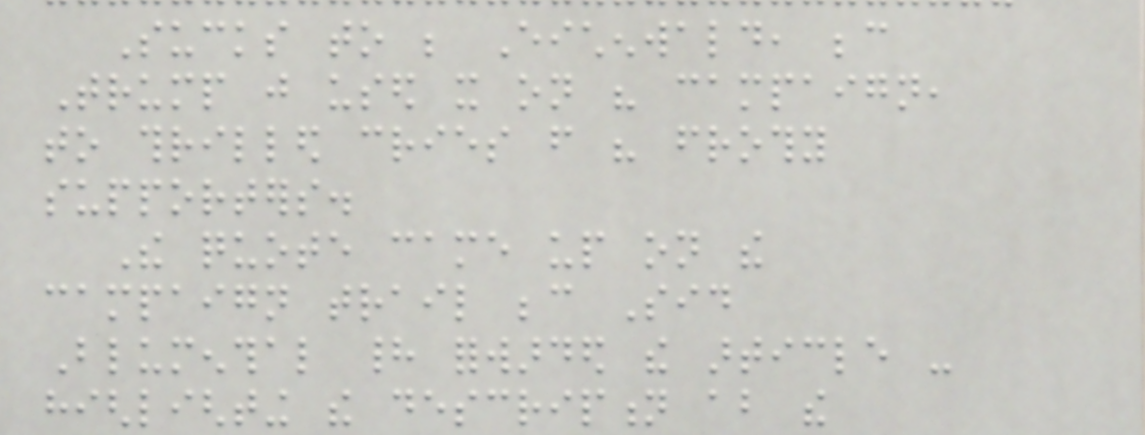Sucks to be Eichenwald, because
Trump just used it on his campaign,
to thrilled cries from his frothy
supporters.
The quote came up on the
campaign trail because Sid
Blumenthal had forwarded the article -
highlighting the description about the
